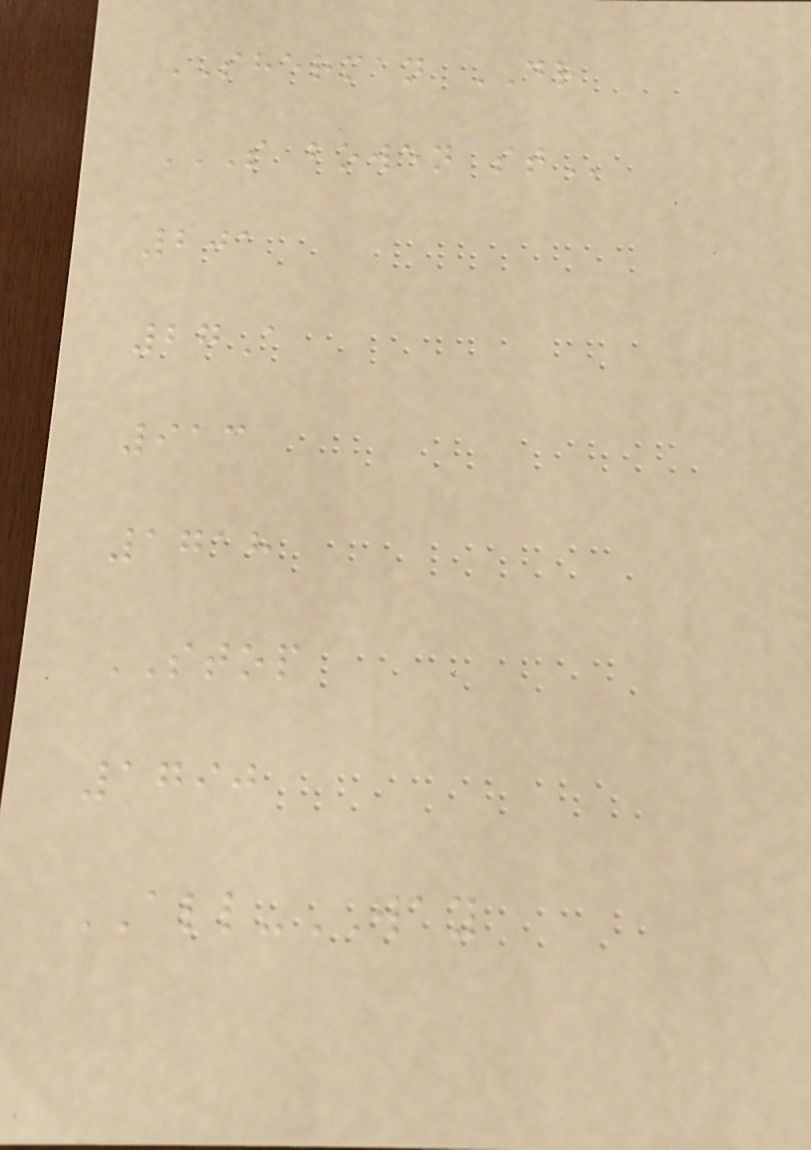SHERMAN DR
S BOWEN ST
201
27A
913
1718
STOP
1790
ALL-WAY
